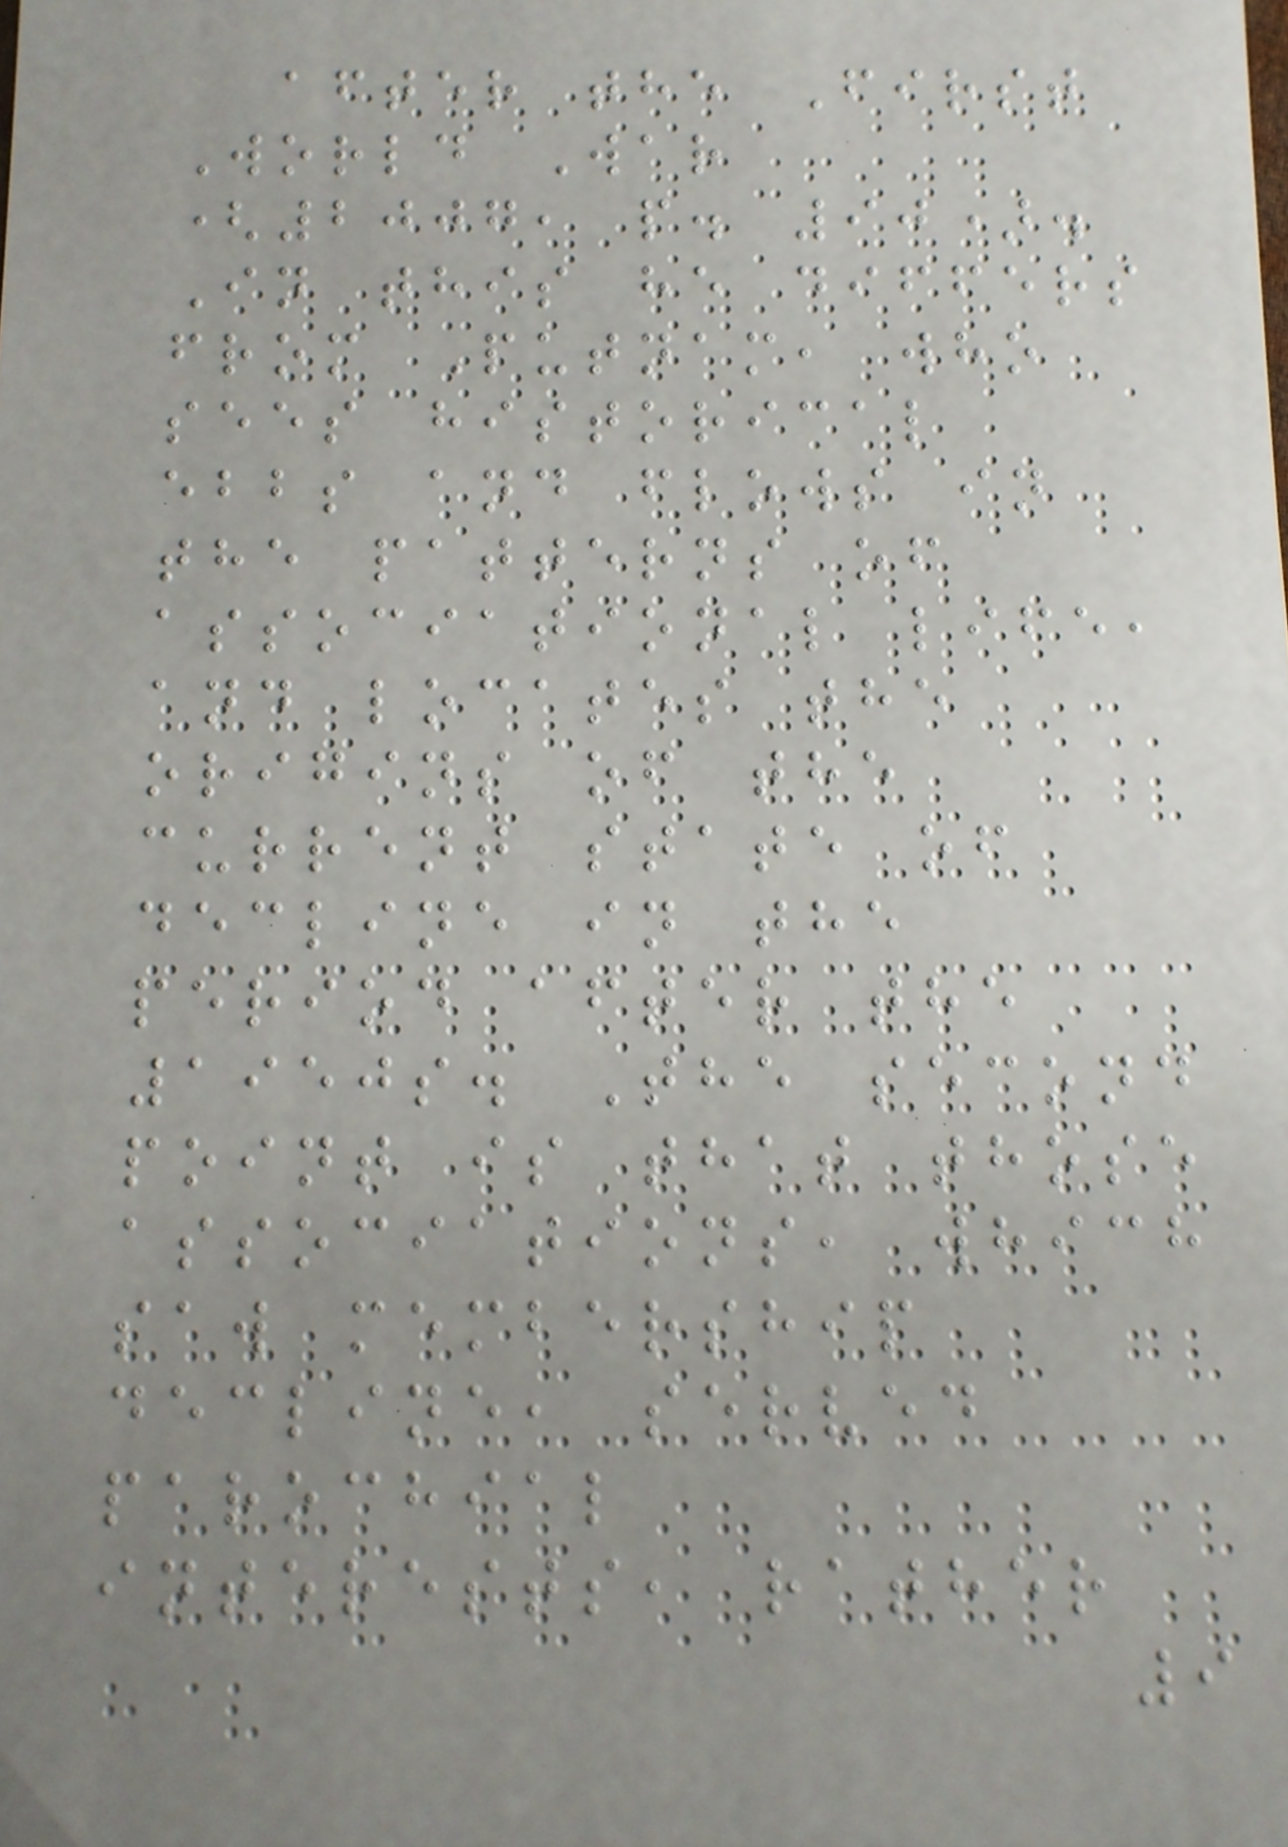after the First
World War
(2007, p. 90).
In this he differs
from Putnam, who
sees historical
ebbs and flows in
the patterns of
associational life,
and locates the
origins of the
current state of
decline in the
period after the
1950s. The second
point is that those
associations, which
saw membership
decline, served
parochial
interests, rather
9
